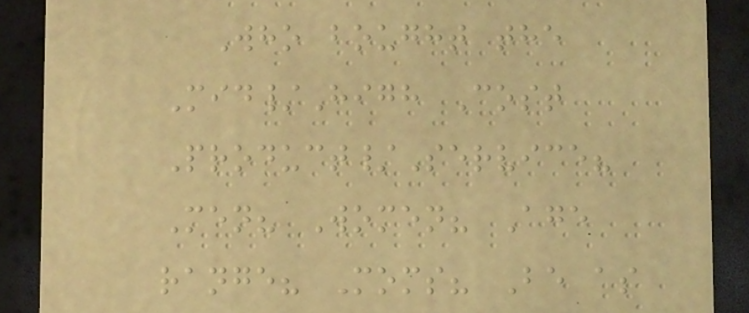Who bought the
Mid/High Cost
Product/Service?
Men? Women? Age
range? Moms? Be as
